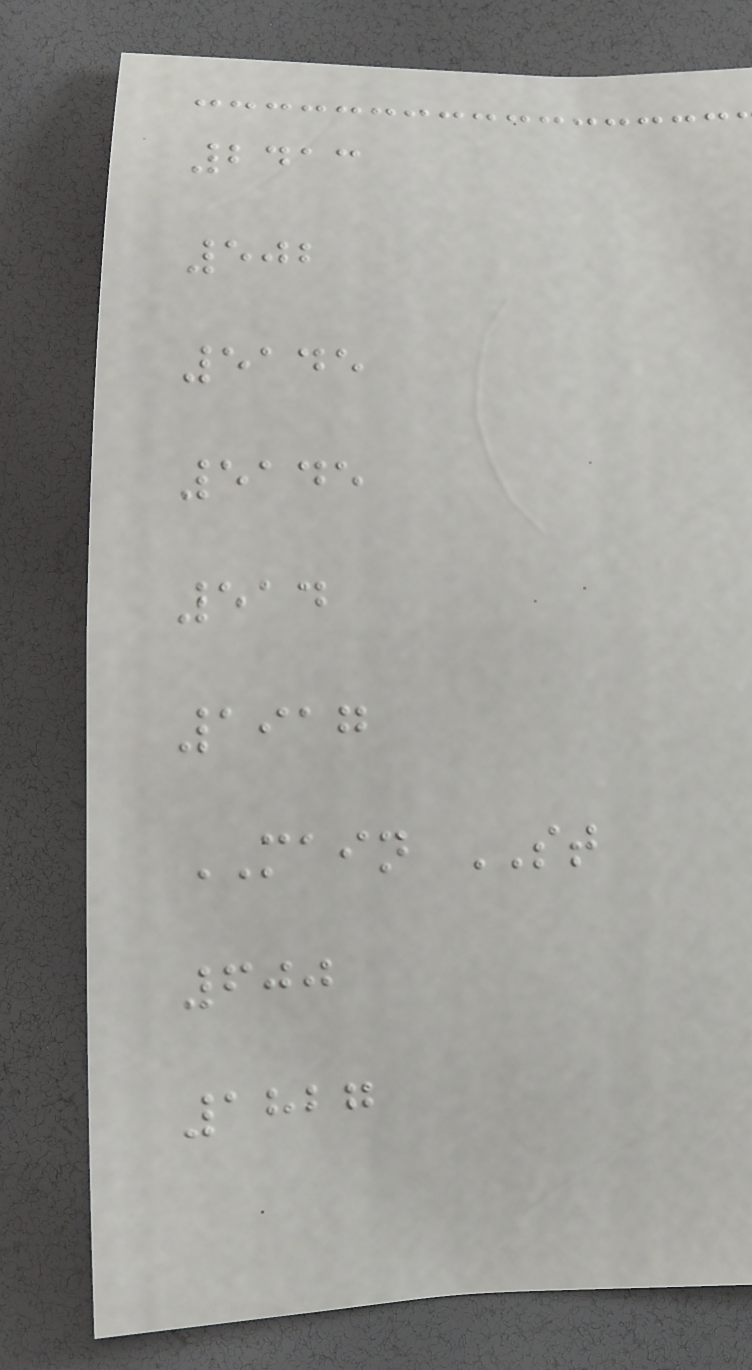2413
502
5145
5145
514
1917
MAIN ST
600
1827
